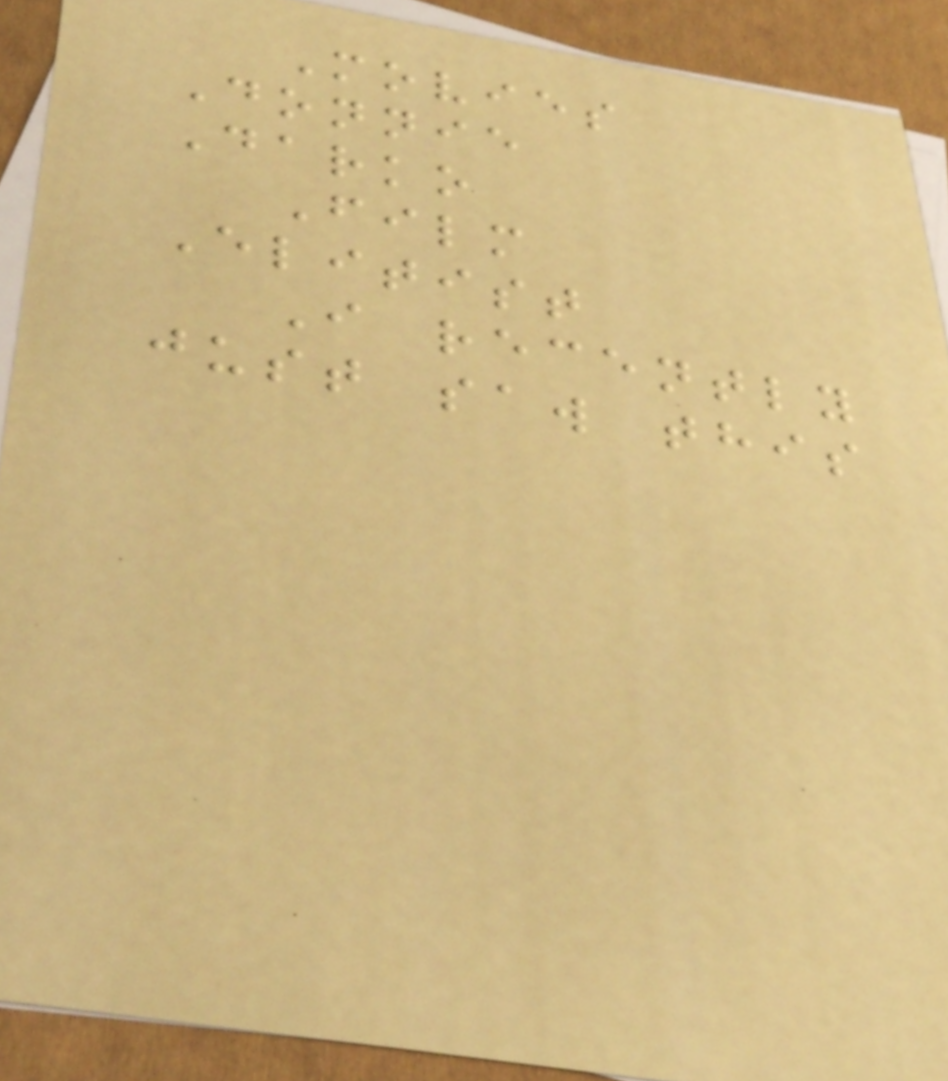Movies
Donnie
Darko
Film
Elitist
I recently
just saw this
